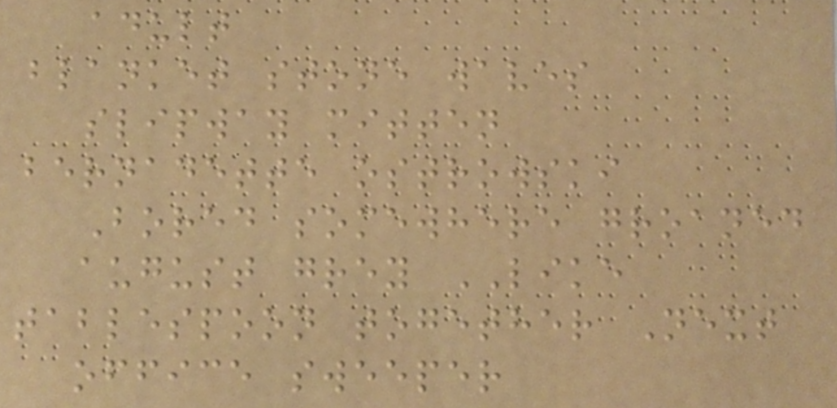adult
blanket stone waves
slipway mitten
bernadette ostrowski
Bored somewhere groaned
august grey LIKE
tablespoon together Next
office sweeper
